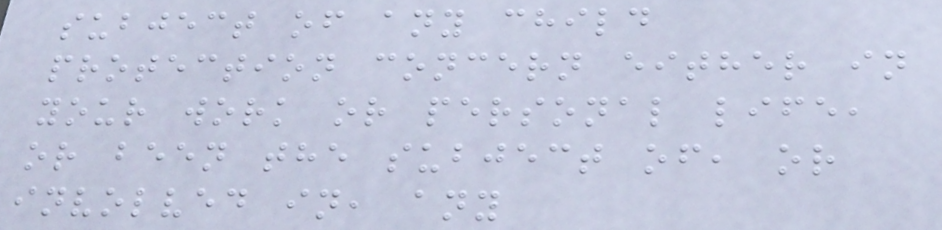subject of any child
protection concern either in
your work or personal life,
or been the subject of, or
involved in, any
